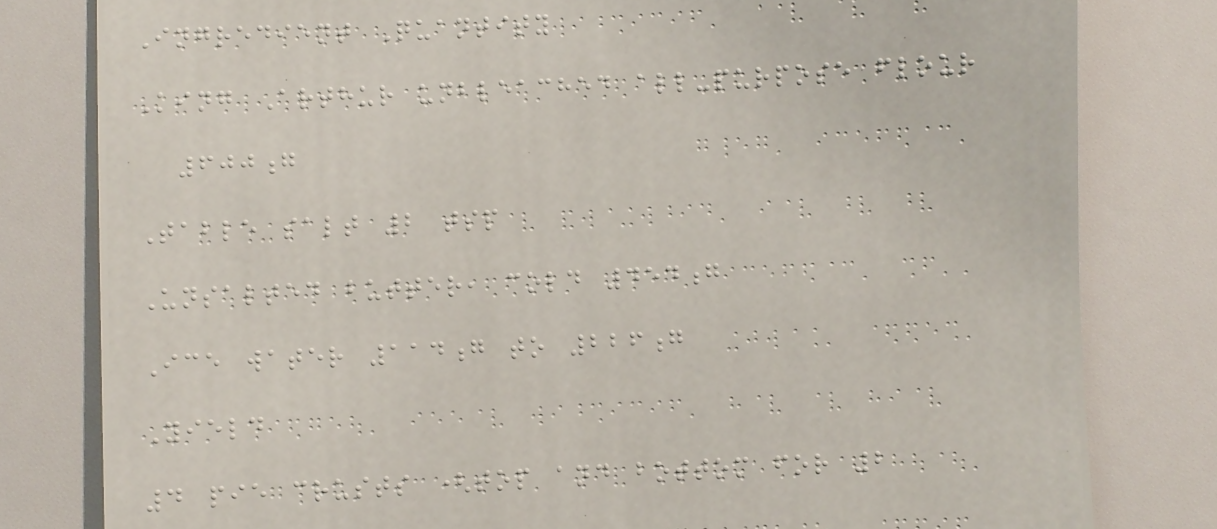Ingredient Quantity
King Arthur unbleached all-purpose flour
600g
Table salt 2 tsp
Unsalted butter, cold 454g
Ice water 114g to 226g
Yield
4 pie crusts (top and bottom for 2
